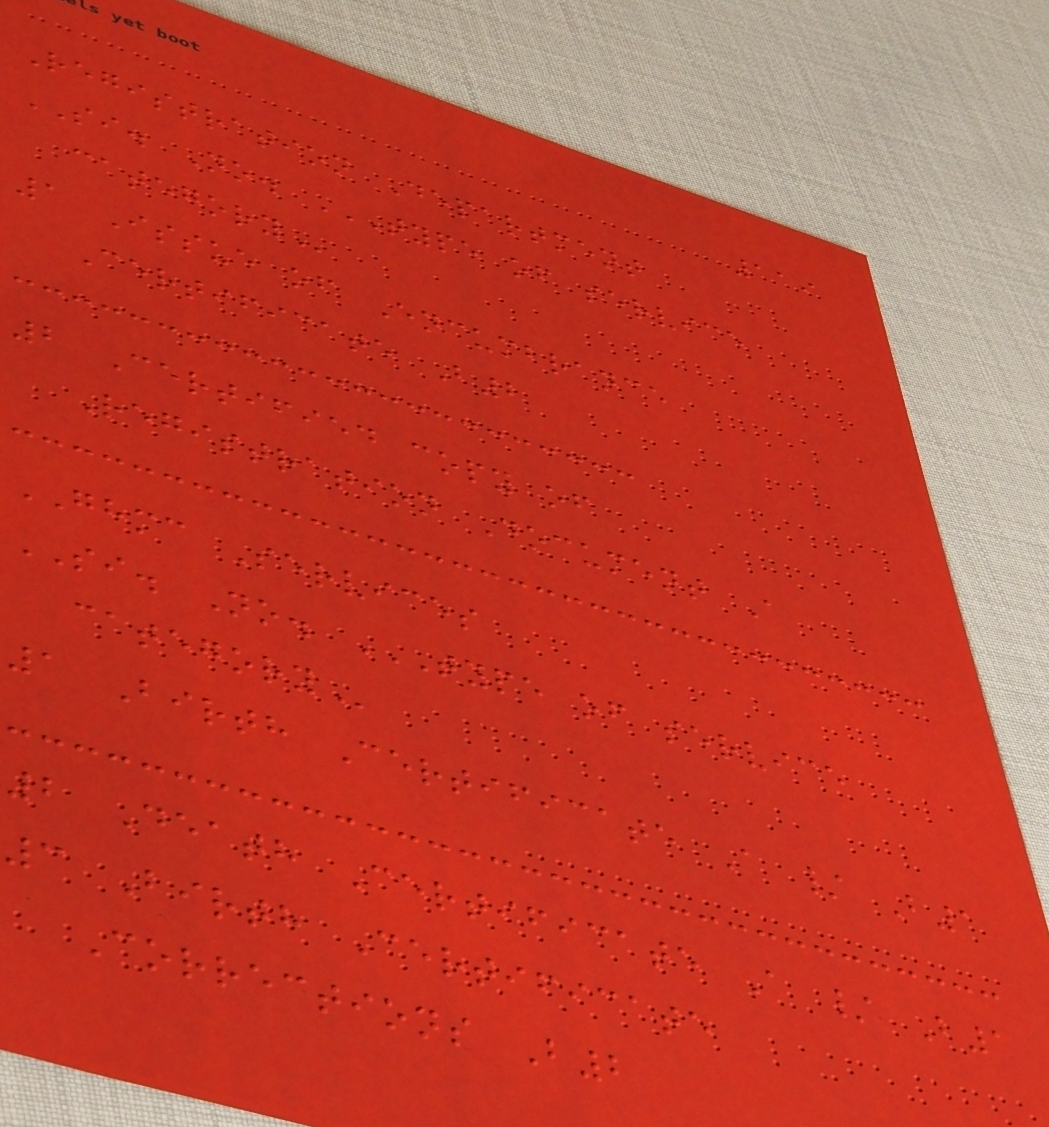119
Registration Department
SI. No. TYPE OF SERVICE
CATEGORY
1 Issue of Encumbrance
Certificate B2
2 Certified copy of
Registration Document A
GHMC Services
SI. No. TYPE OF SERVICE
CATEGORY
1 Birth Certificate A / B1
2 Death Certificate A / B1
3 Birth Certificate
Corrections B2
